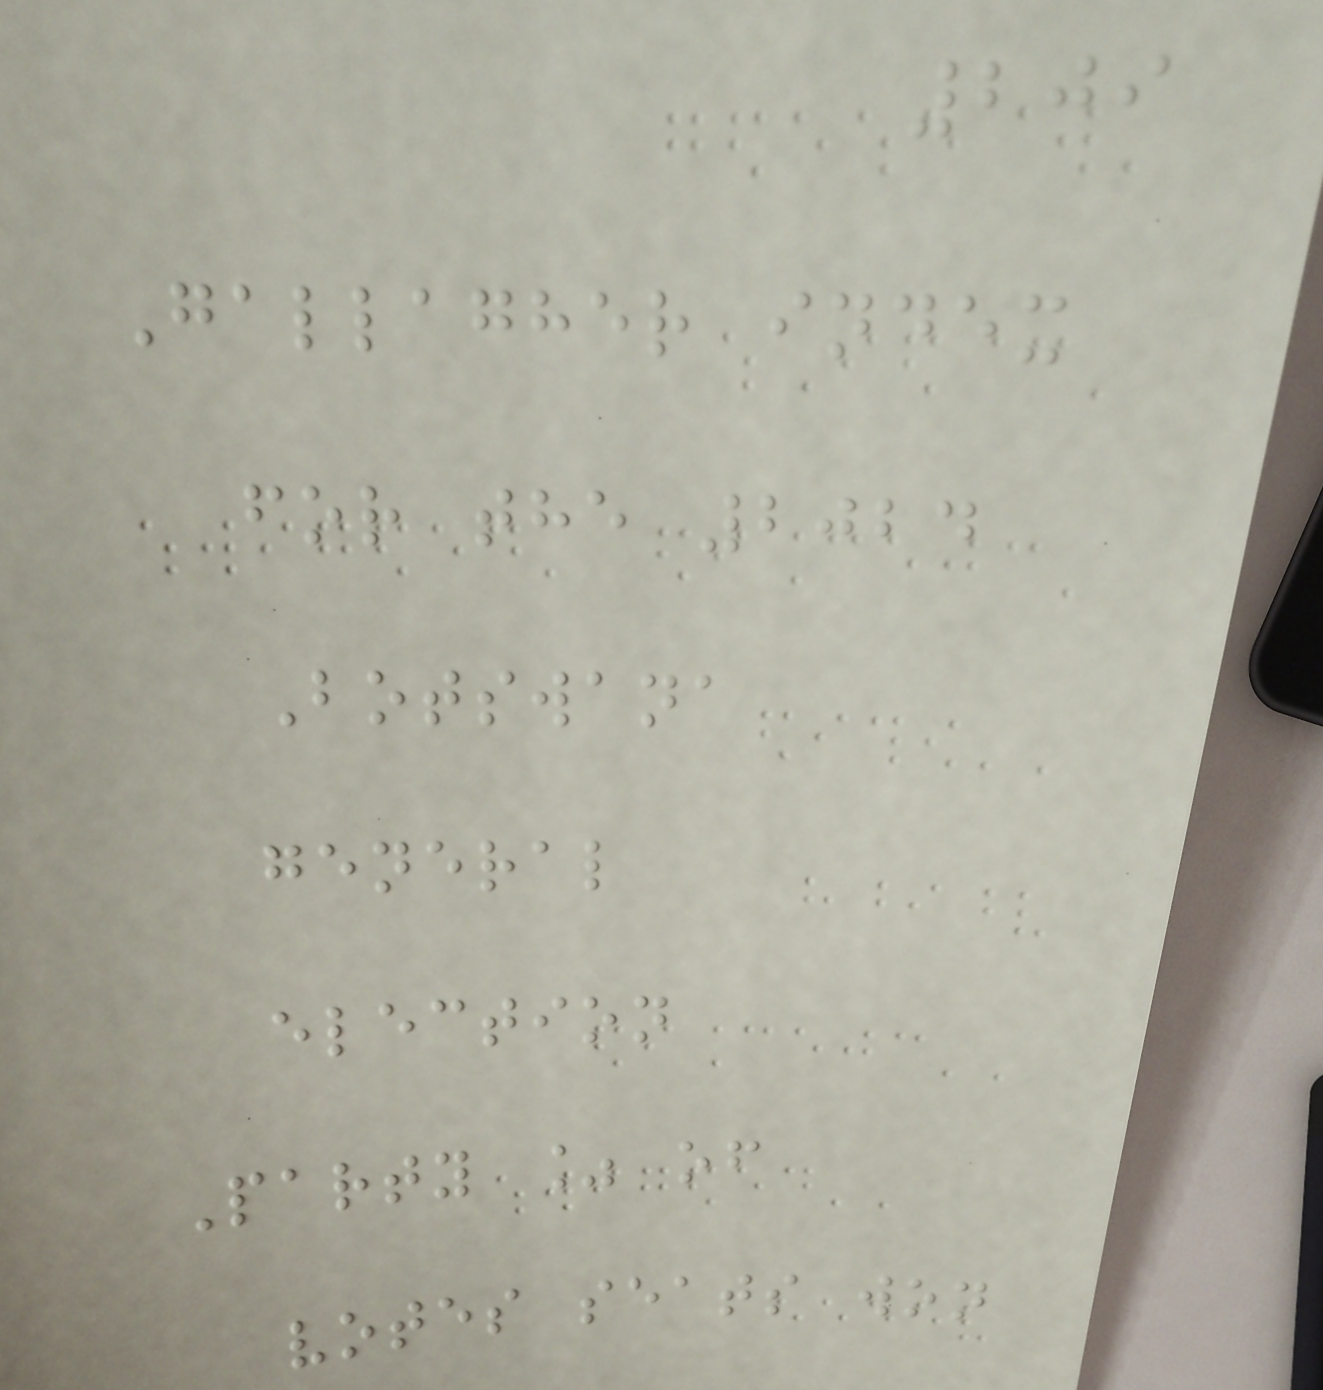209
Gallagher index
for the 2024
Botswana
general
election
Party % of
votes seats won
